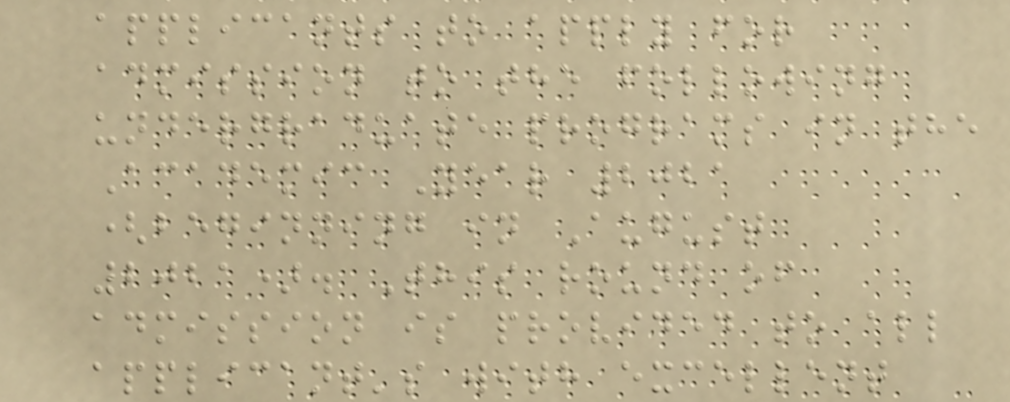applicants to apply for
admission to the following
undergraduate programs in the
Academic Year 2021
(beginning in August
2021). This round of
admission is provided to all
applicant's with excellent
